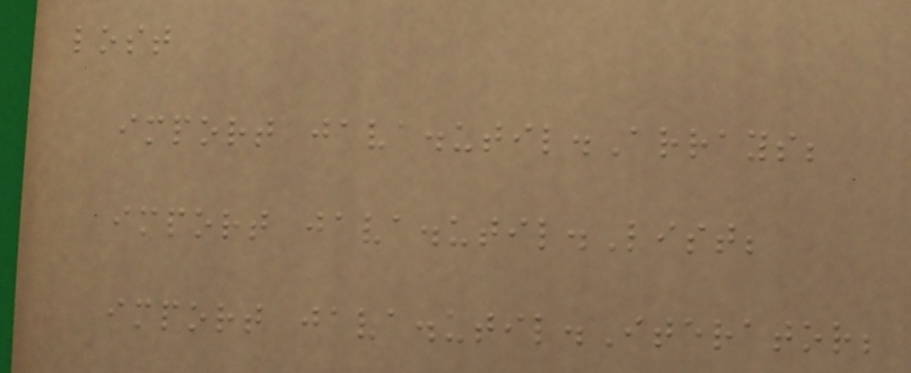lost
import java.util.Arrays;
import java.util.List;
import java.util.Iterator;
